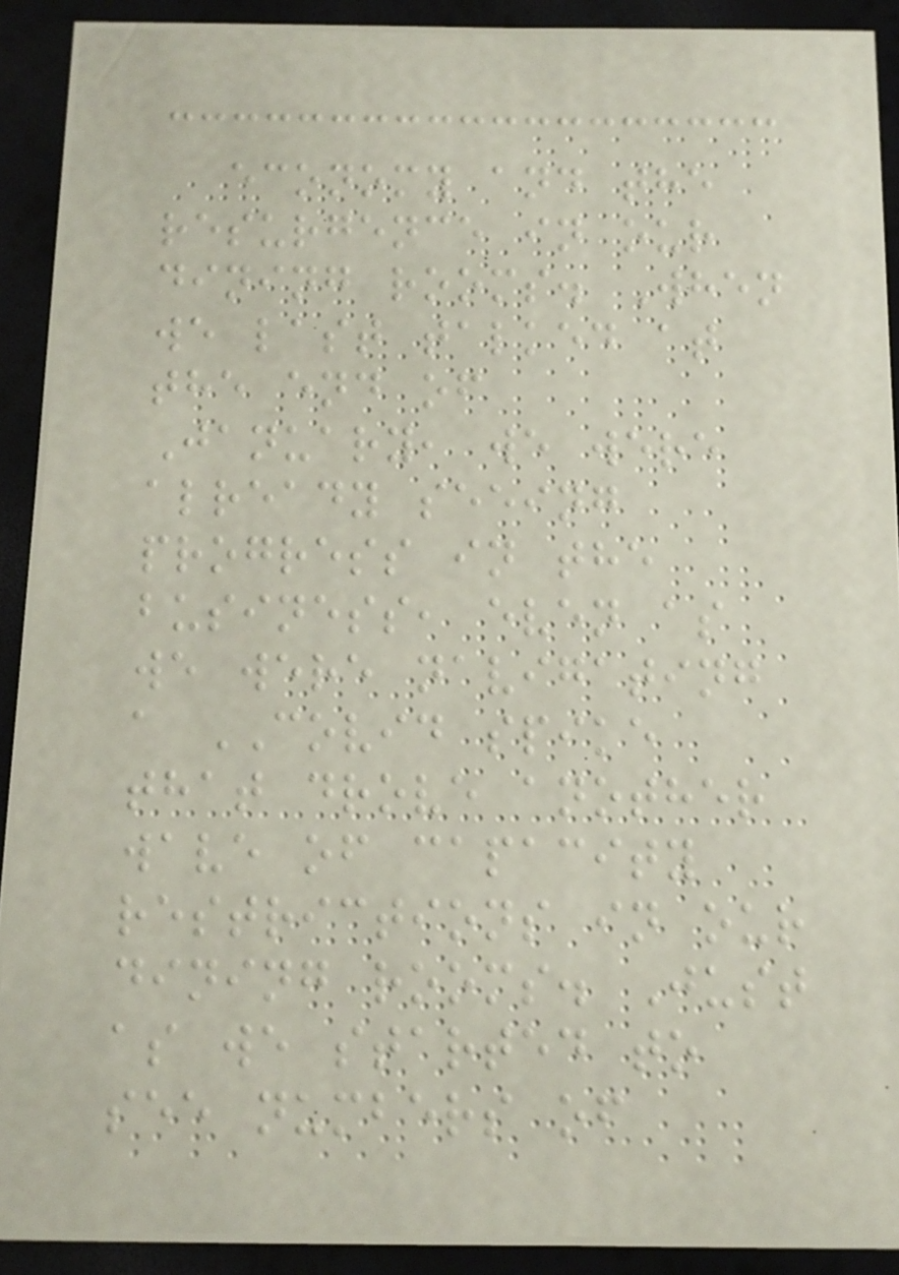economy and the
resurgence in our
dining rooms. When
we last talked at
the end of
January, we were
already seeing
progress in the
business, even as
we were navigating
a COVID spike
that drove another
wave of capacity
restrictions in our
dining rooms. Just
as we started to
see numbers of
